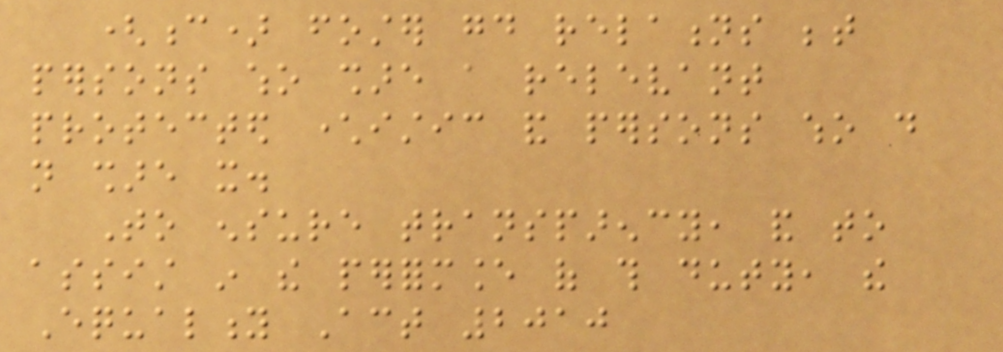(c) foster good relations between
persons who share a relevant
protected characteristic and persons who do
not share it.
To ensure transparency, and to
assist in the performance of this duty, the
Equality Act 2010
